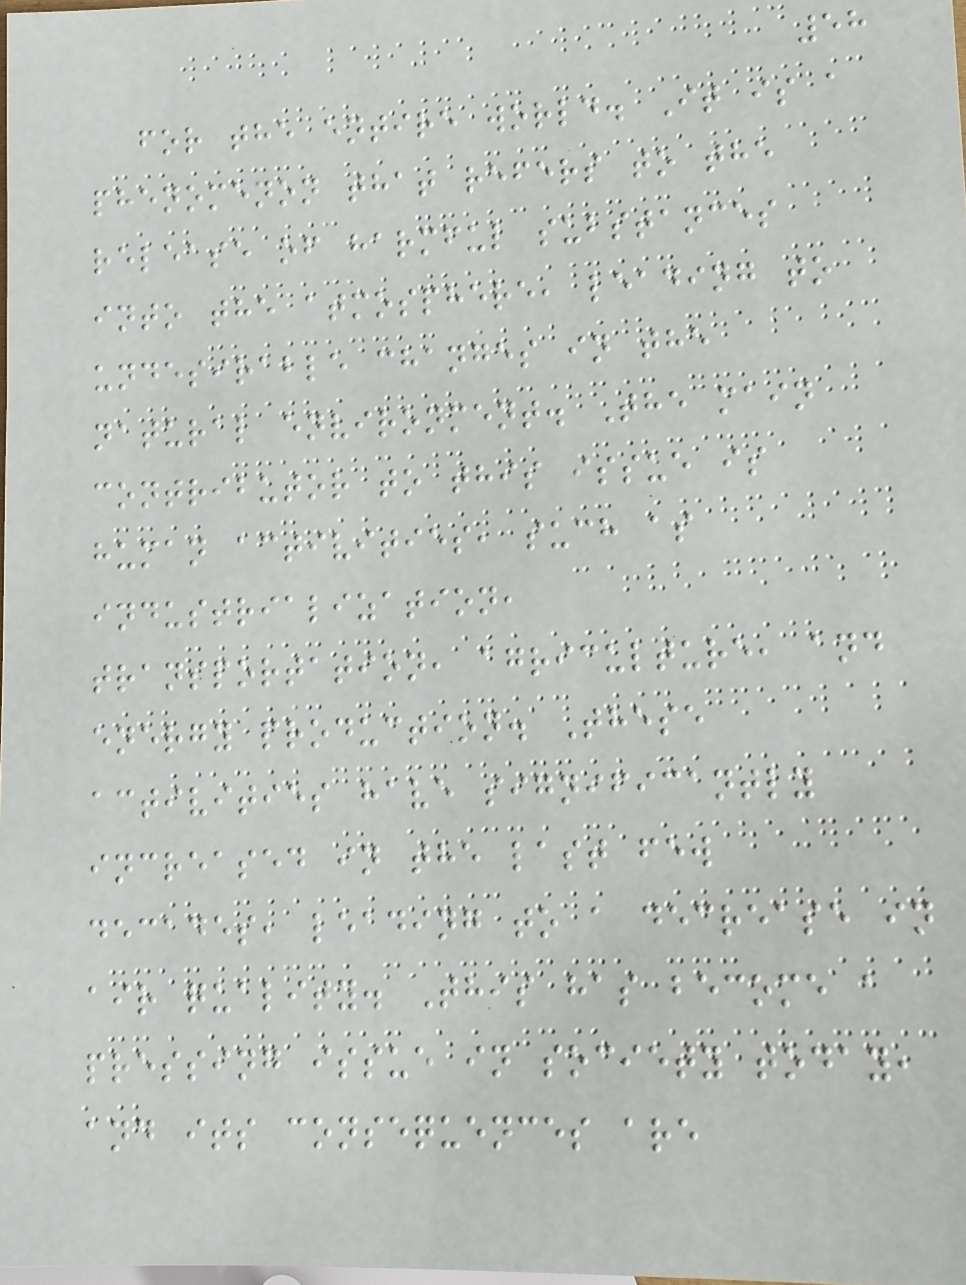58
for the entire world. It is a
phenomenon that refers to the
release of harmful substances
into the atmosphere, leading to
undesirable changes in the
natural environment. The main
contributor to this issue is
human activities, such as
industrialization,
transportation, agriculture, and
energy production. These
activities have significantly
increased in the last few
decades, leading to a decrease in
air quality. This has become a
pressing issue in society today,
and its consequences are
